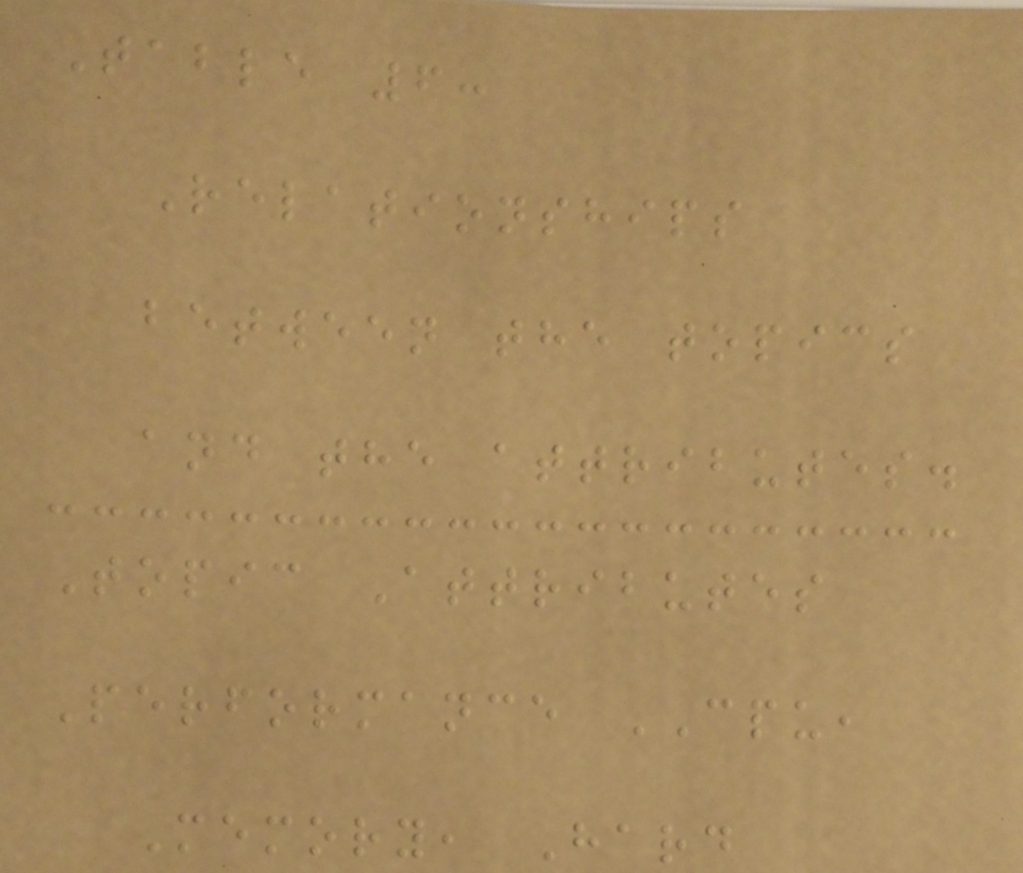Table 6:
Relationships
between the topics
and the attributes.
Topic Attributes
Performance CPU,
Memory, Hard
